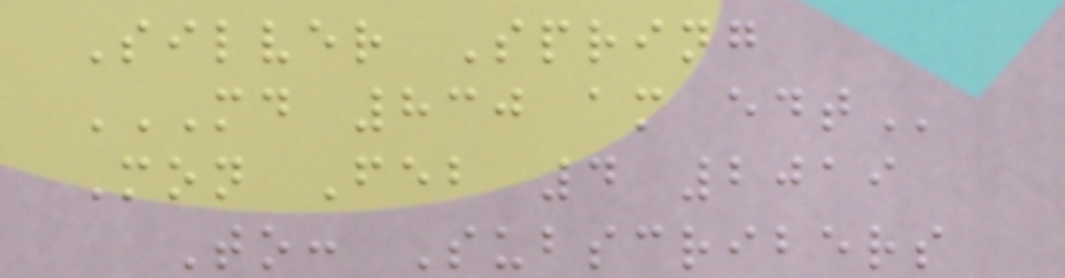Silver Spring
MD 830 AM EDT
Mon Feb 4 2019
To: Subscribers
